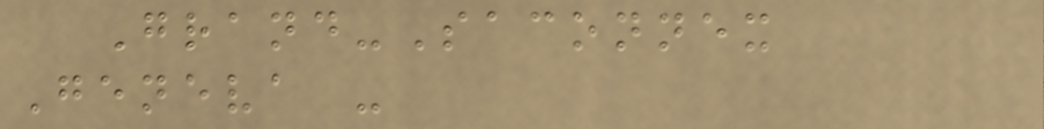Grand-Saconnex
Geneva -
